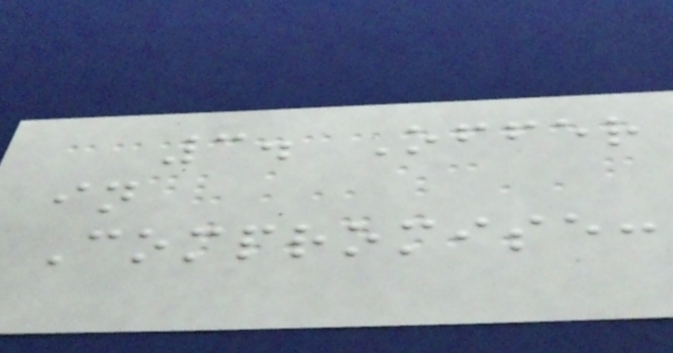3. Offer
in
Compromise:
